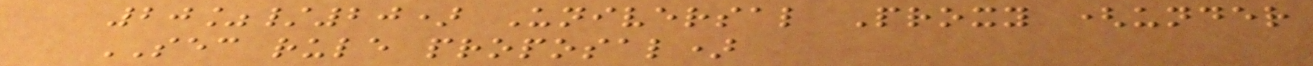20%/20) Universal Proxy (under
SEC rule proposal)
